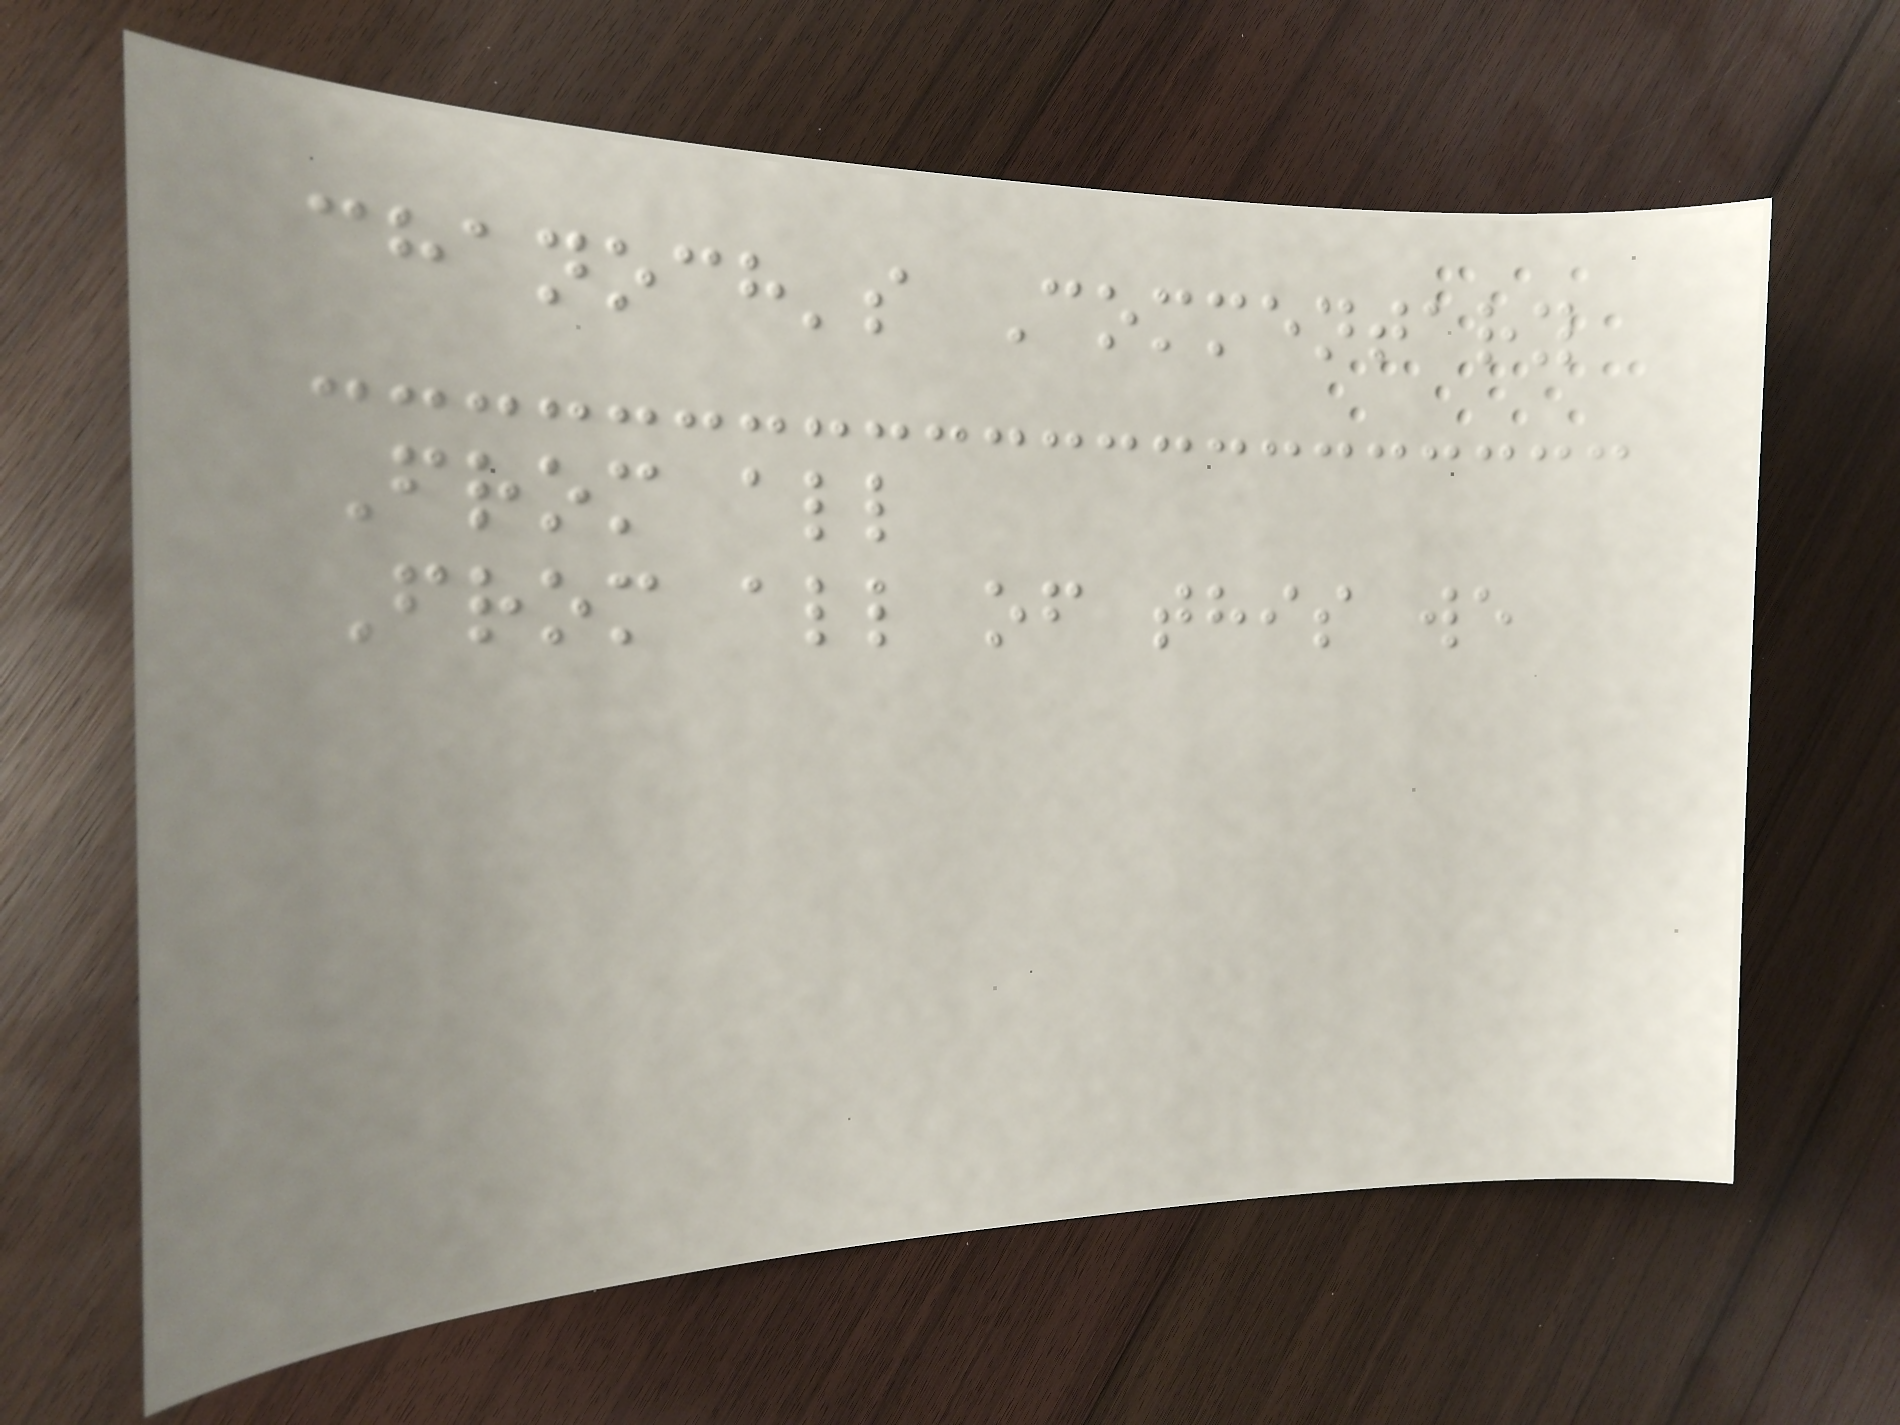chanoch's Commentary
From all
From all of this we
